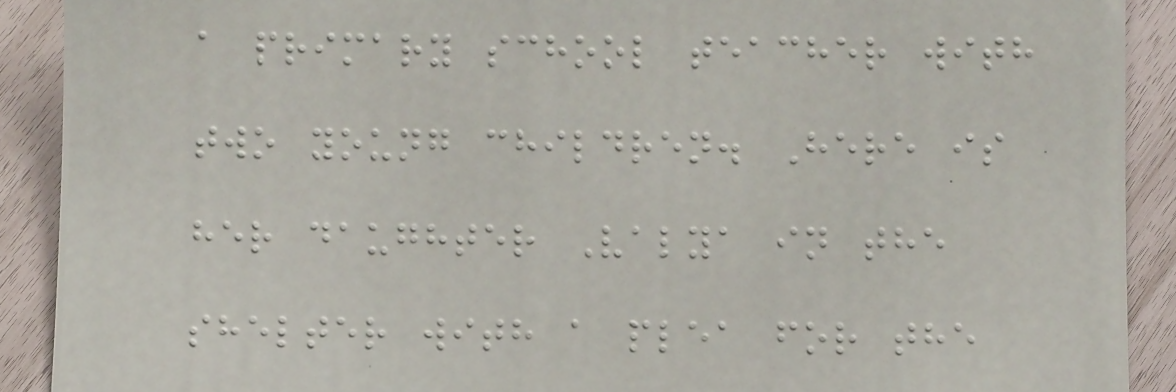a primary school teacher with
two young children. Here is
her daughter Valya in the
shelter with a plea for the
